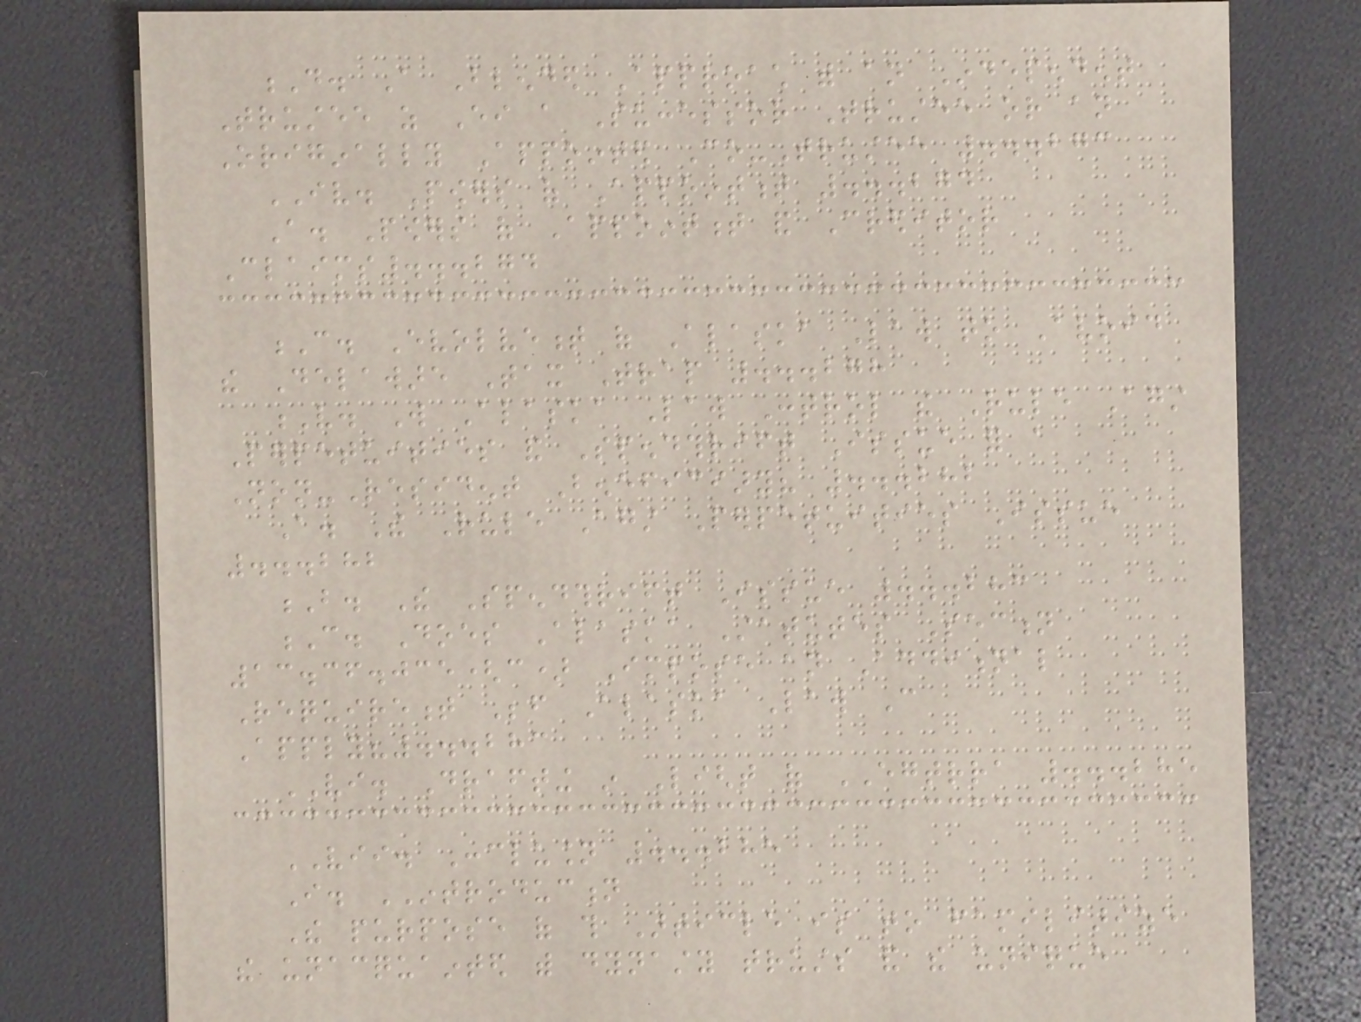D. A Blended Approach with an Independent
Trustee as Either a Successor Trustee or an
Originally Appointed Co-Trustee ...273
IV. Powers of Appointment ...274
A. Powers of Appointment and Creditor
Claims...274
C. Evolvement of Alaska Law to Avoid
the Delaware Tax Trap ...278
V. Will Alaska Law Control the Rule Against
Perpetuities and Spendthrift Issue for a
Non-Resident Beneficiary? ...282
A. The Rule Against Perpetuities Issue
...282
B. The Spendthrift Issue ...283
C. Does Alaska Statutes Section
13.36.035(c) Impose an Additional
Requirement Before Alaska Law Can
Apply?...283
VI. Drafting in Light of EGTRRA ...285
VII. Conclusion ...285
I. INTRODUCTION
The purpose of this Article is to familiarize
the unacquainted with dynasty trusts and the unique
